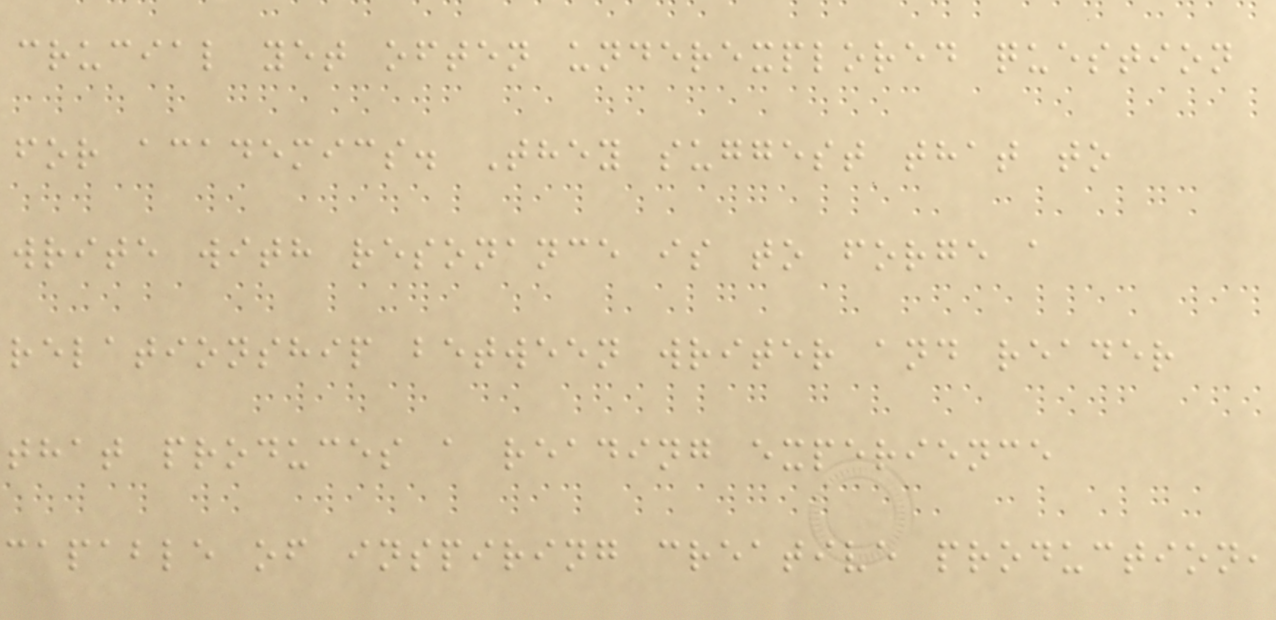crucial yet often underexplored question
for academics. They suggest that to
write with resonance is to forge a
relationship between writer and reader
that produces a reading experience
capable of inspiring creative production,
